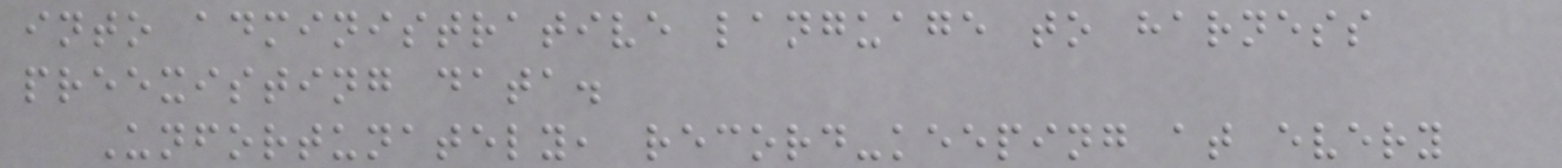into administrative language to harness
preexisting data.
Unfortunately, record-keeping at every
